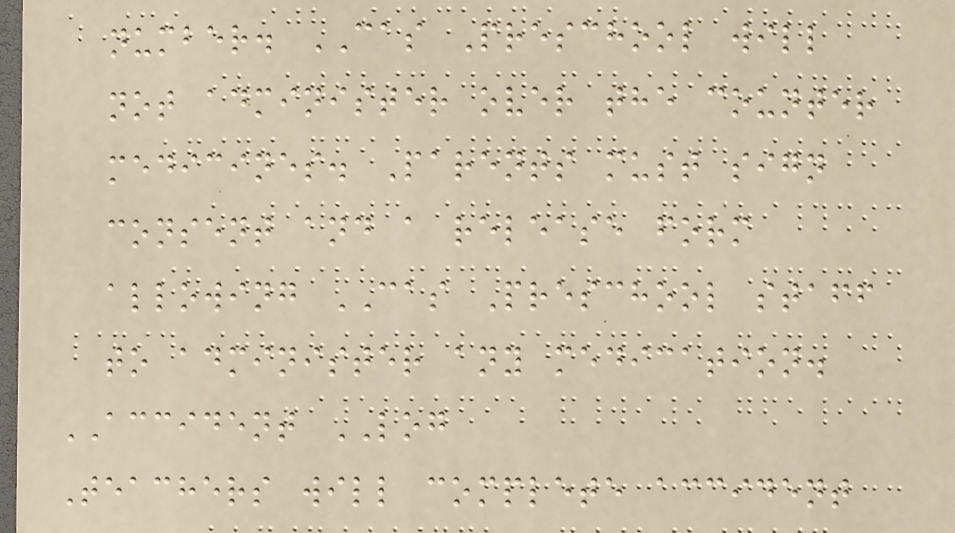number. CAS Preschool will
not administer over the counter
medicines. Parents must sign
consent and a release form
allowing CAS Preschool staff
to administer any medication.
ACCIDENT LOG
Teachers will complete accident
